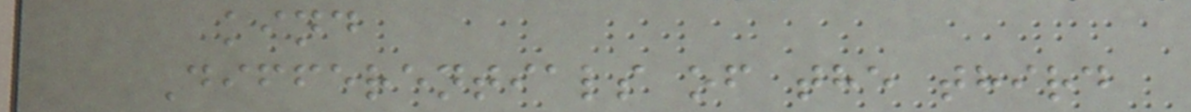kind
Differentials of the third
